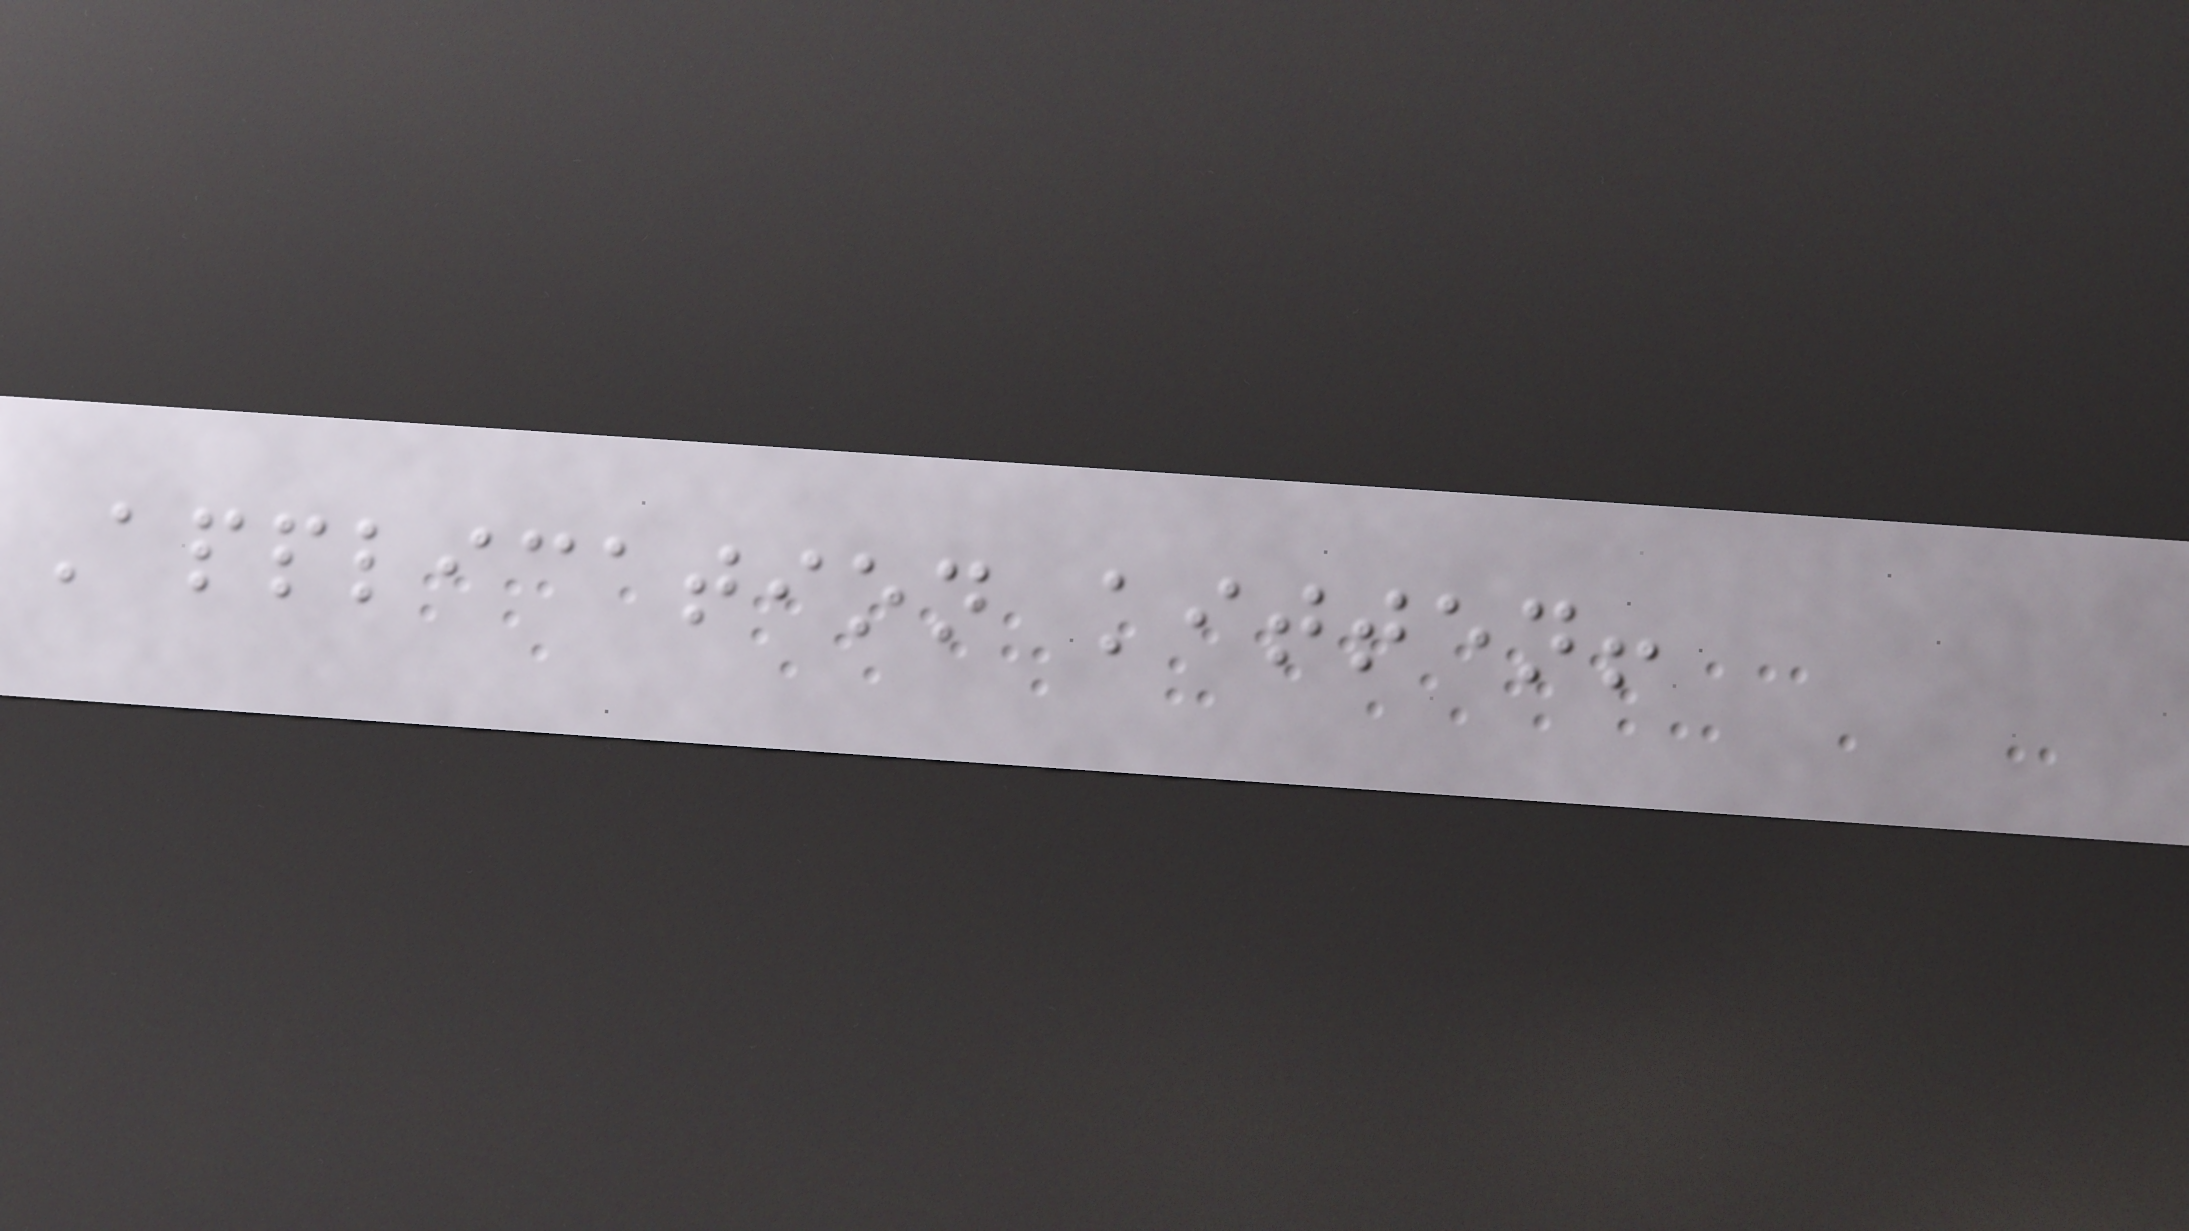Application kitten!
